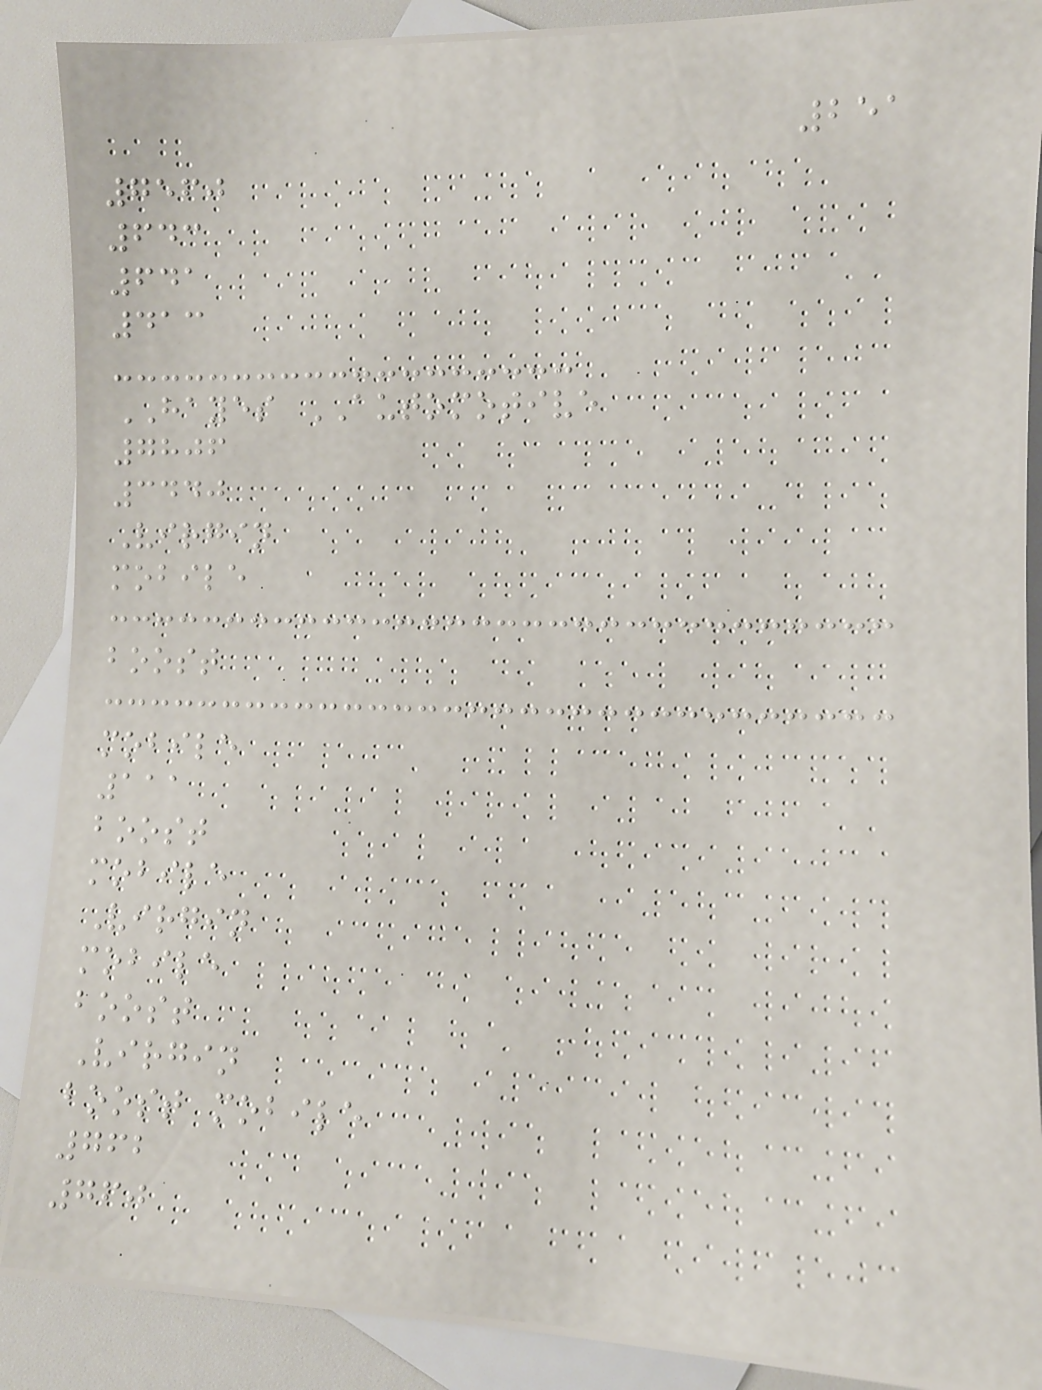251
7560
643
641
413
HAYES AUTOMOTIVE
7806
3440
Virgin
mobile
boost
mobile
111
boost
mobile
Virgin
mobile
boost
Virgin
boost mobile
762
760
